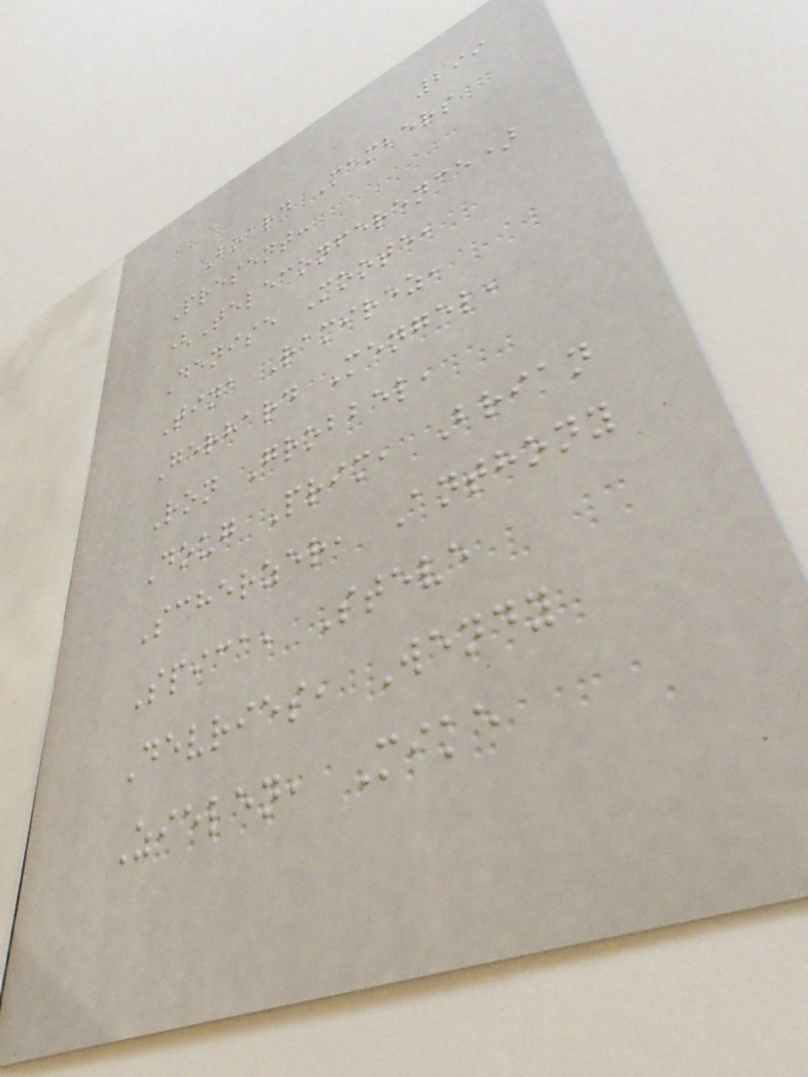299
Board Members
Present:
(Teleconference)
Denise Moote,
Tina Ramirez,
Gerhard Mengel,
Ron Grobbel,
Doug Prim, Brian
Scherzer, Anthony
Spica, Steve
Devries, Wendy
Zielen, Mike
